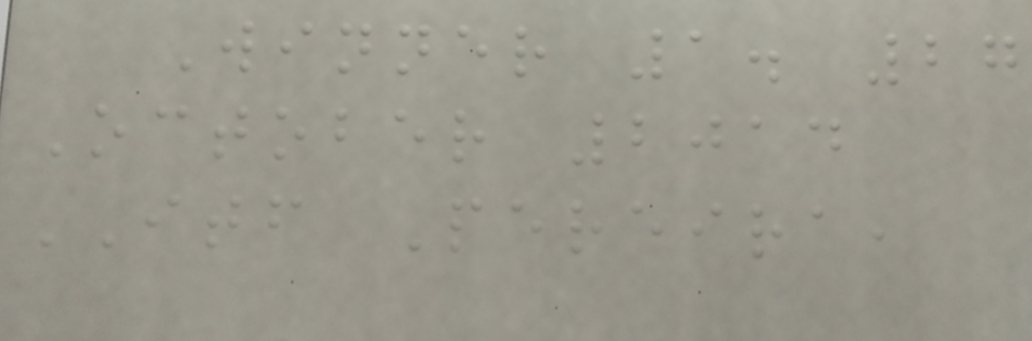Winner 1. 27
October 2014
ITF Pereira,
